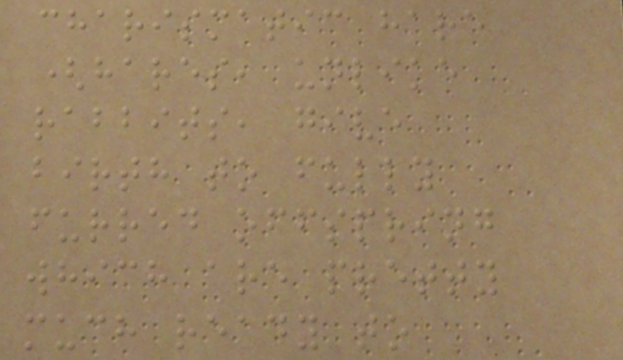charismatic hare
(hares, unlike
rabbits, give
birth to fully
furred offspring
which are pretty
much ready to
